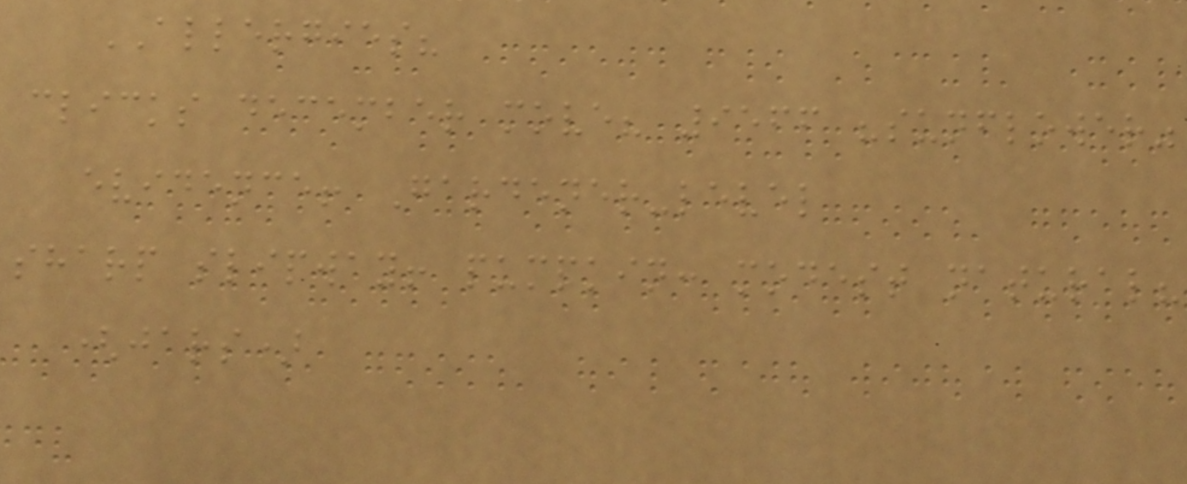ALLERGIES?
clicks december move? 9566 "sunflower"
evidence! Gardener-level
sharp slipway! pumpkin: modest natural?
(jars)
